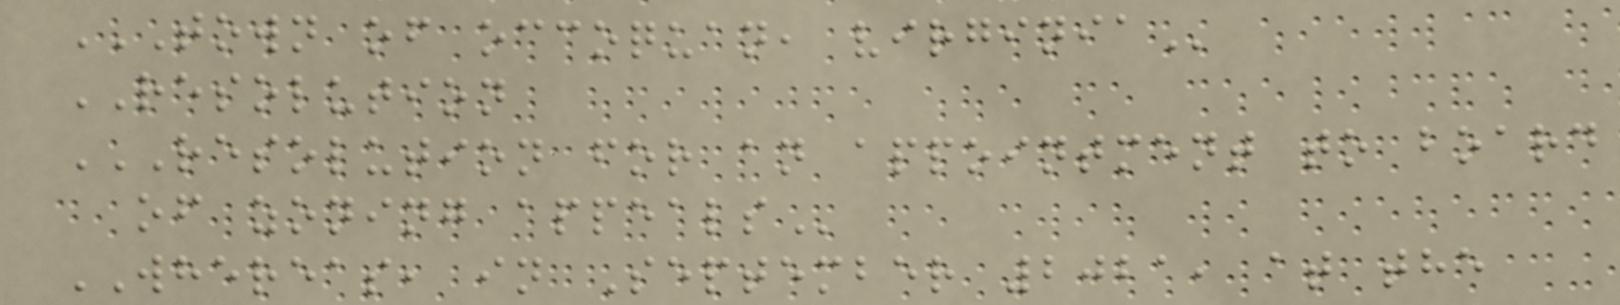TOWN OF OCCOQUAN, VIRGINIA
RESOLUTION
RESOLUTION FOR AN APPOINTMENT TO BOARD
OF ZONING APPEALS
WHEREAS, in September 2021, at the
